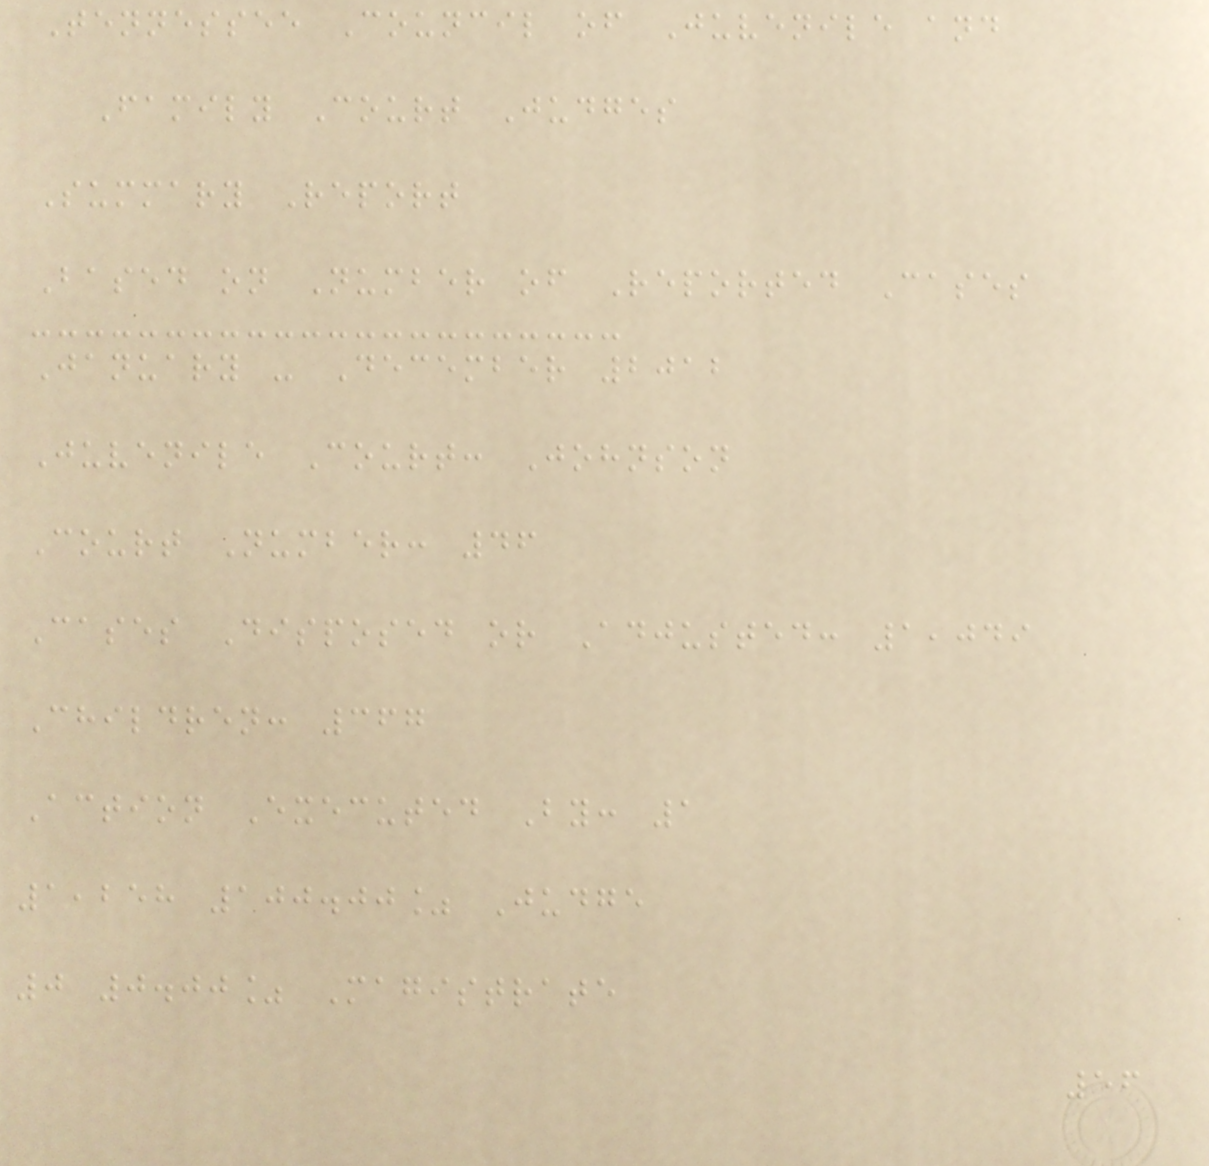Tennessee Council of Juvenile and
Family Court Judges
Summary Report
Based on Number of Reported Cases
January - December 2012
Juvenile Court: Johnson
Court Number: 46
Cases Disposed or Adjusted: 1,049
Children: 367
Action Executed By: 1
1,258 100.00% Judge
0 0.00% Magistrate
56
